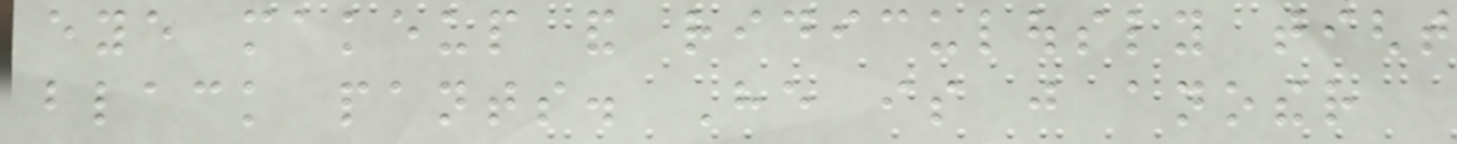eye makeup and ridiculously tight
black pants. He is just another
